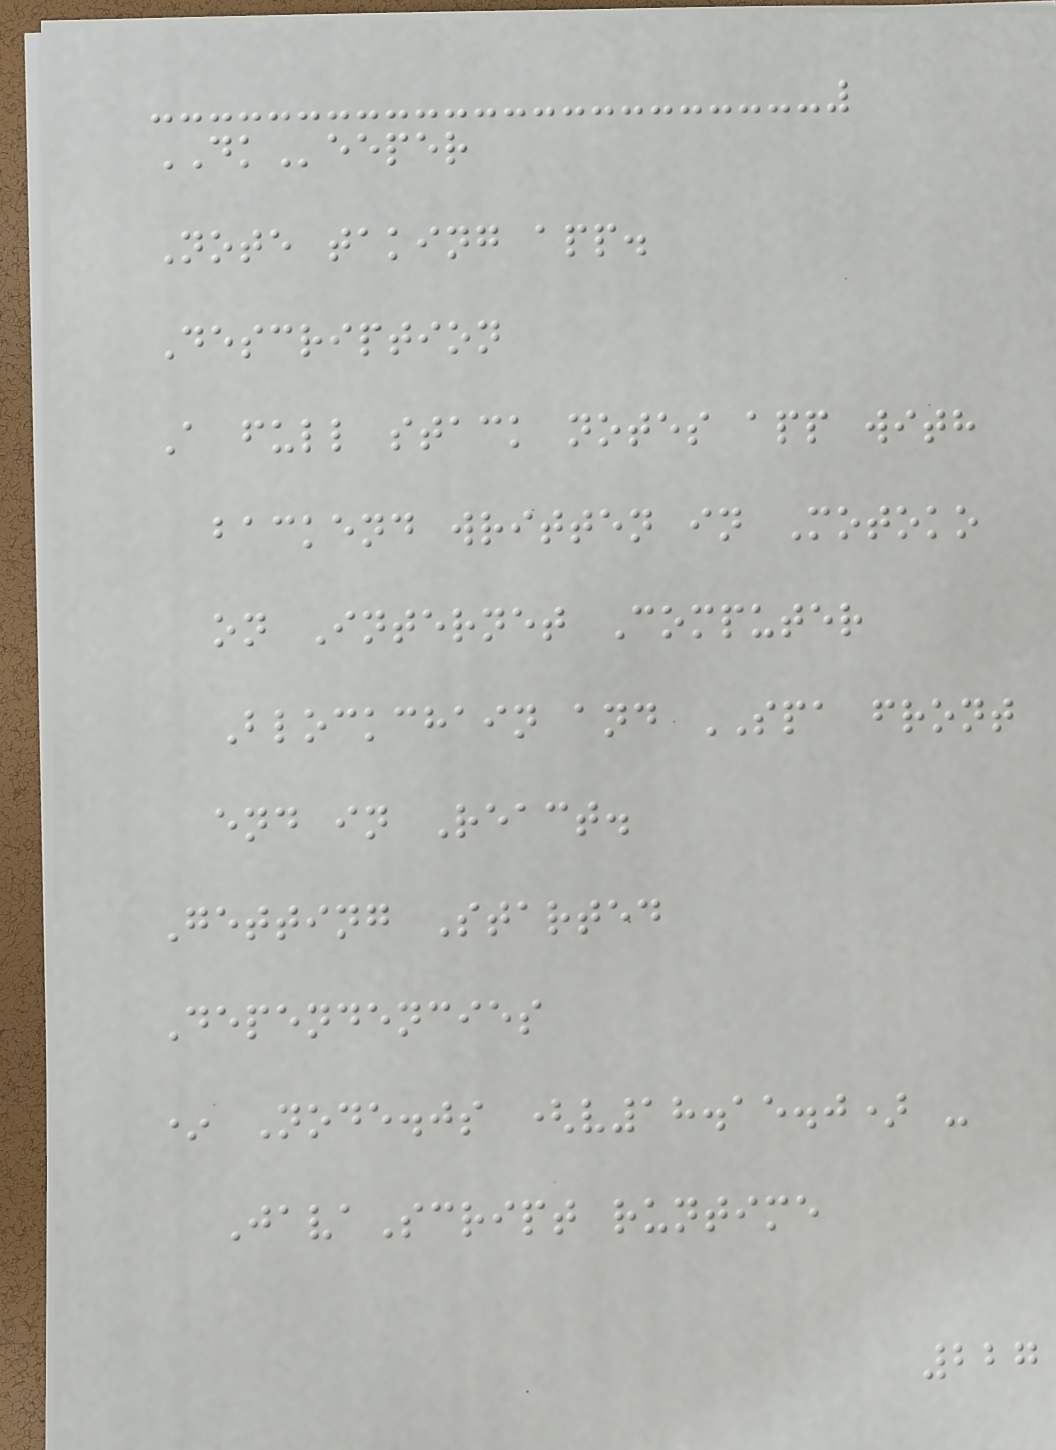DKeeper
Note taking app.
Description
A full stack notes app with
backend written in Motoko
on Internet Computer
Blockchain and SPA front
end in React.
Getting Started
Dependencies
* Node.js (v18.15.0) -
JavaScript runtime
227
